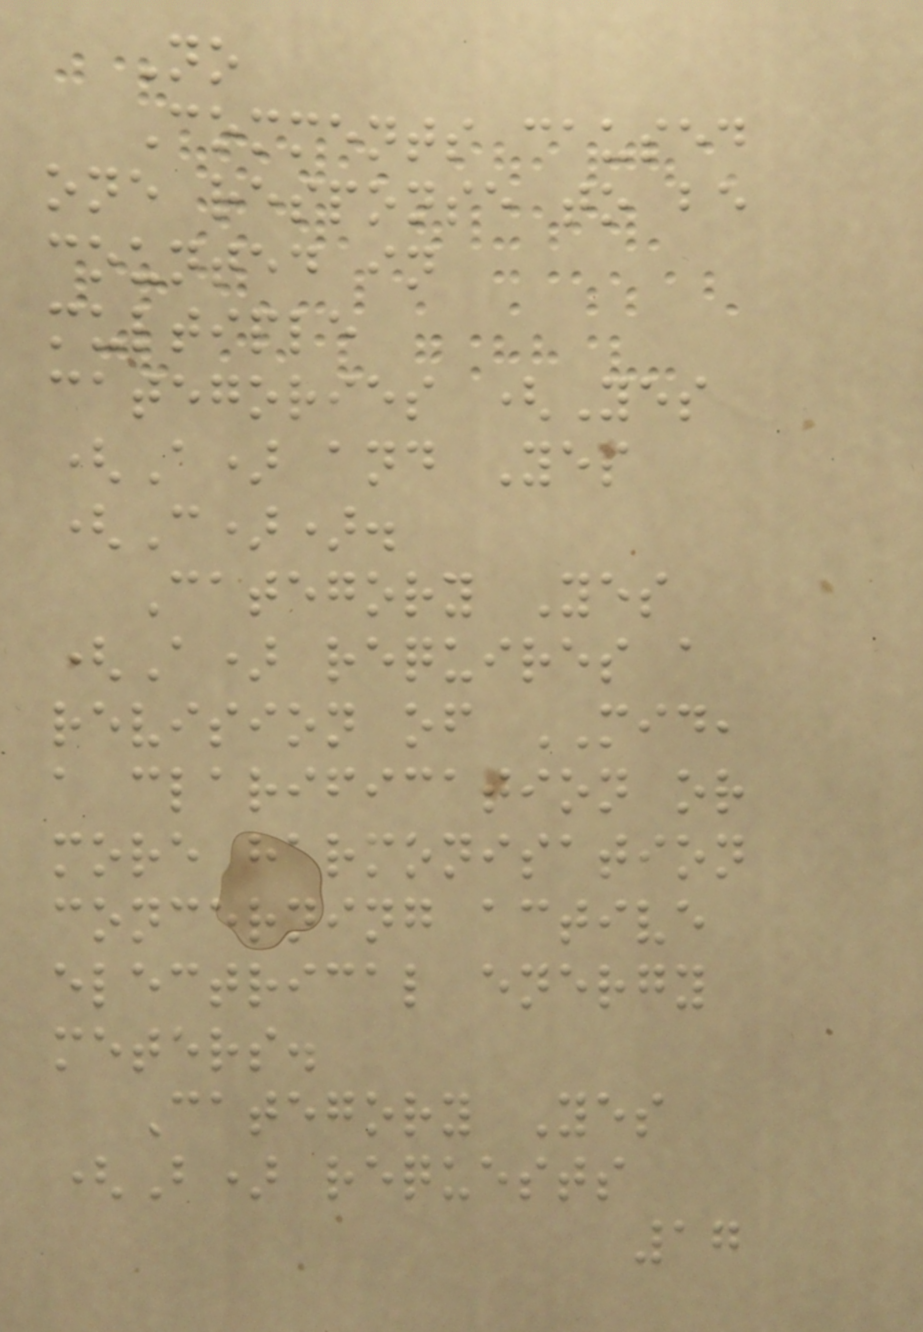No
Comments caused
one response to be
counted in
multiple
categories (Yes
(A) and Yes
(C)).
Category Yes
(A) requires a
revision of MID,
a clarification or
more harmonisation
concerning active
electrical energy
meters.
Category Yes
(B) requests
17
